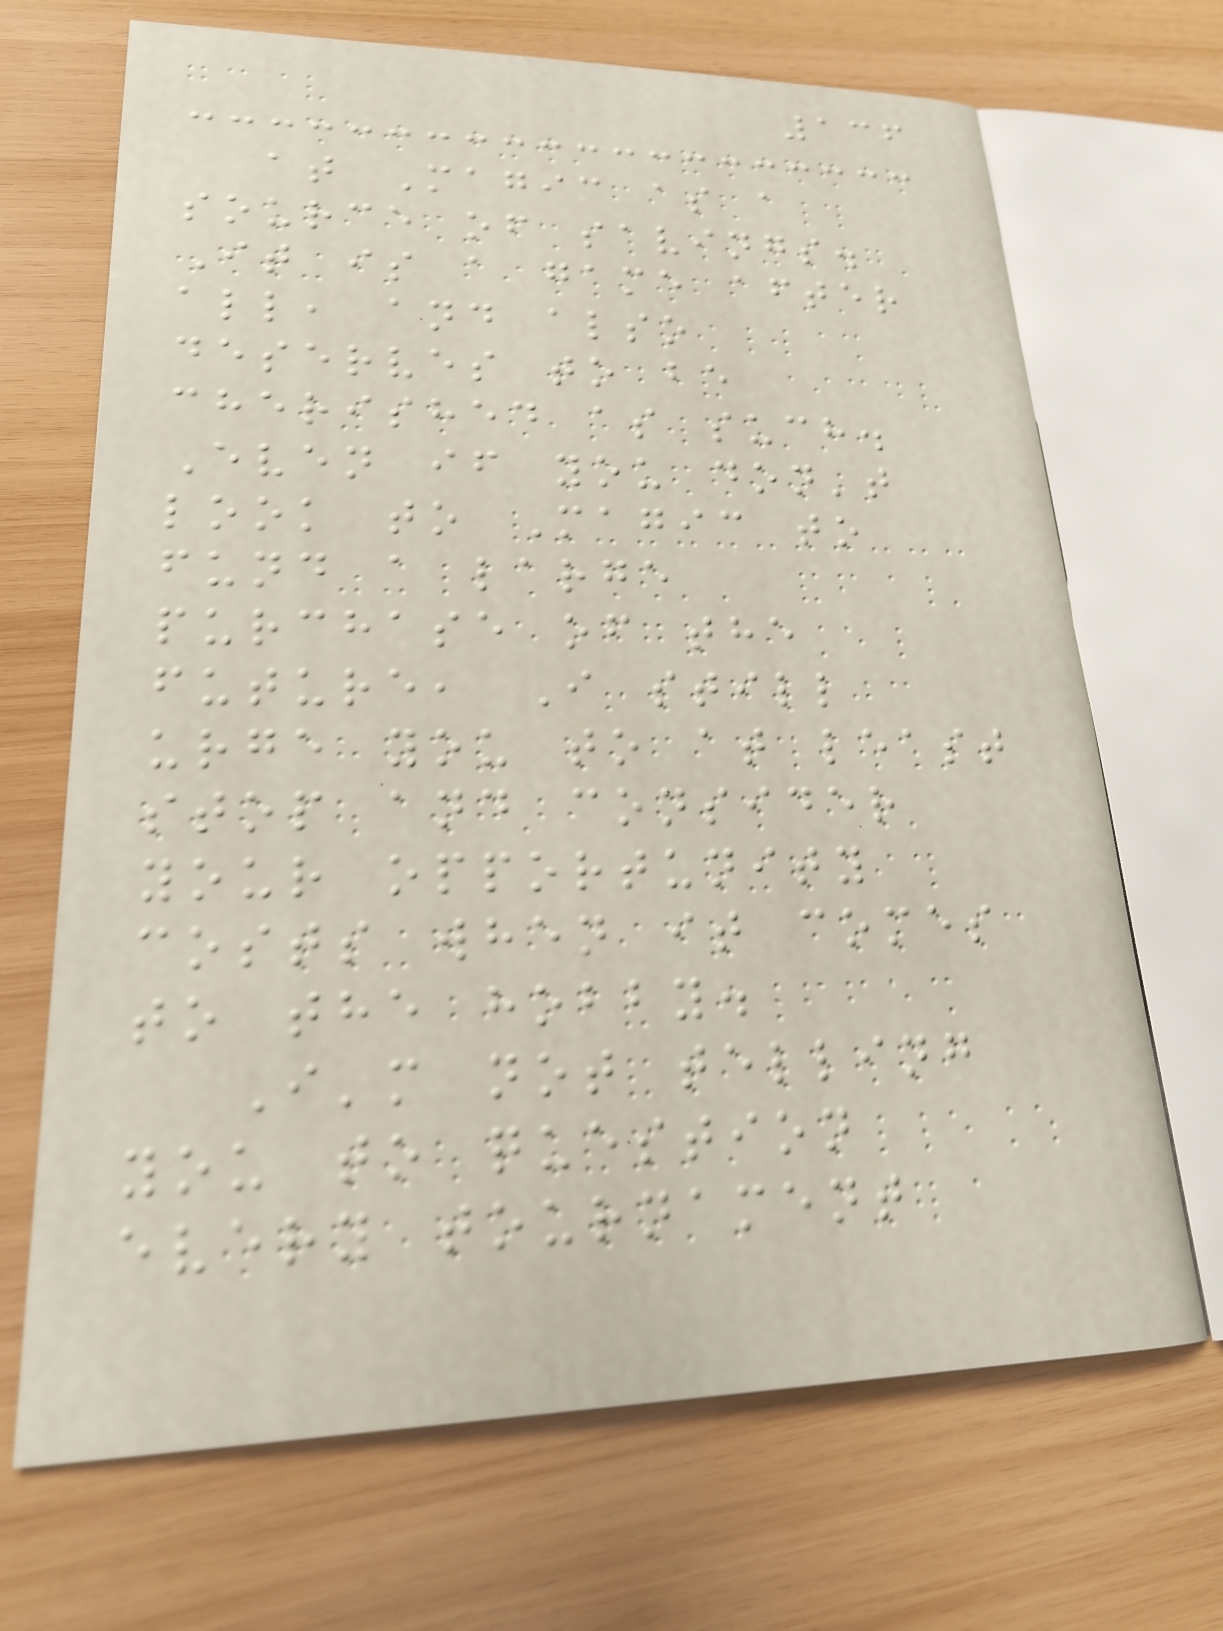136
at Magic as a
source of savings.
It is a game after
all, and also
deserves to be
cherished as such.
Even if you don't
look to Magic to
fund a large
purchase of the
future, I still
urge you to at least
stop and consider
your opportunity
costs when it comes
to the hobby.
I'm not telling
you to question
every tournament
